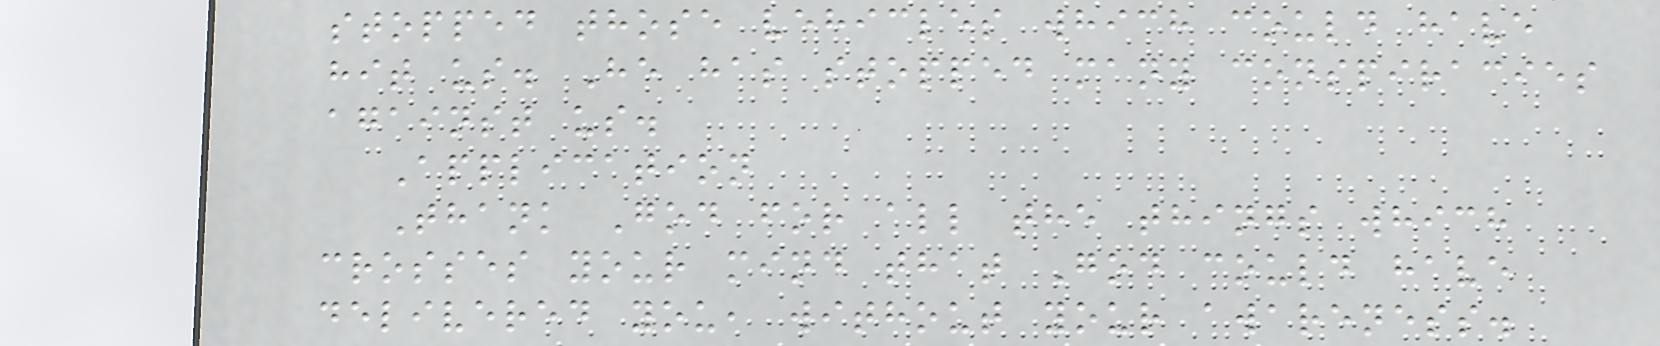stopped those vehicles which could have
hit us. He has stopped many conspiracies
against us.
Application
Thank God for all the things which
crosses your mind that God could have
delivered you, without your awareness.
